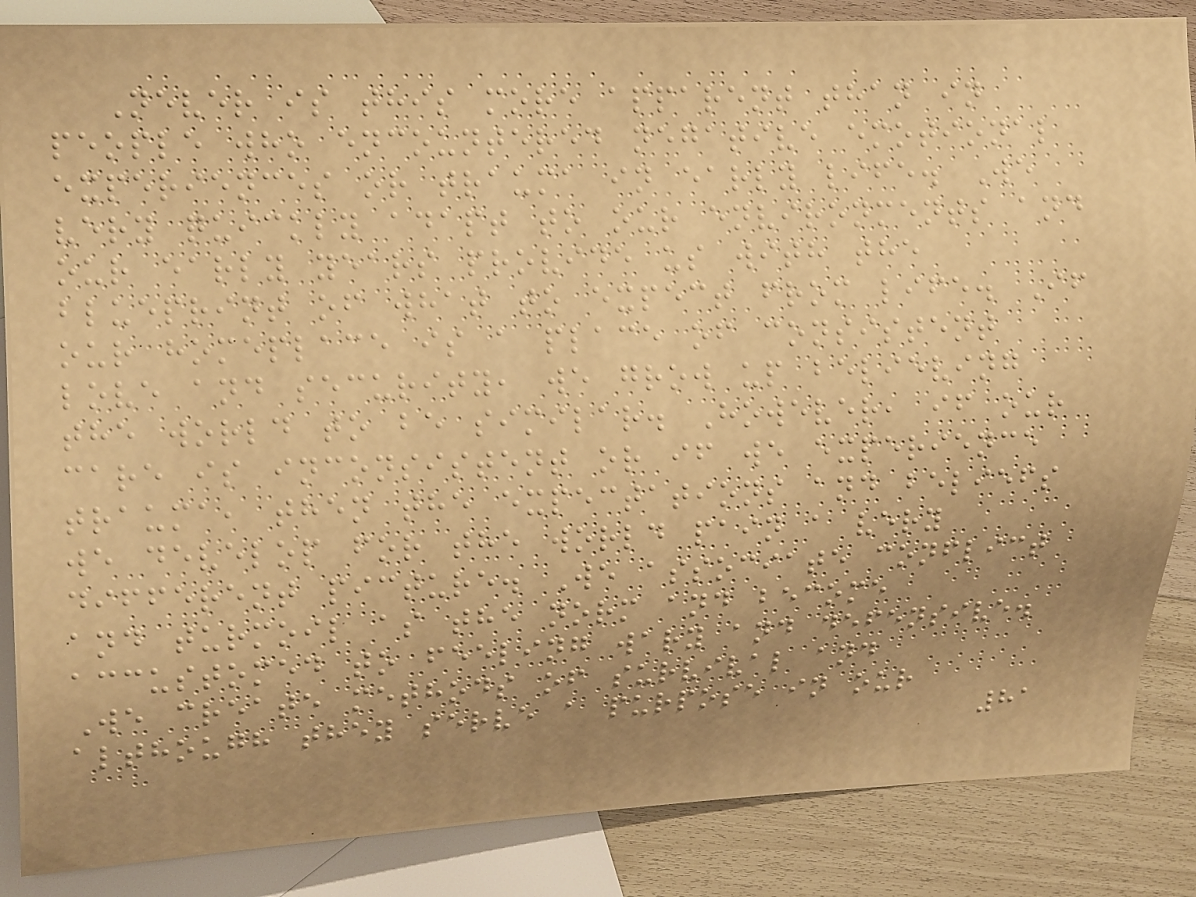Never is this more apparent than in
people who encountered negative emotional
experiences or trauma in early life. We
very quickly adapt to our environments and
our early years provide us with the
blueprint of what to expect from life. If
our homeplace is a place of consistent
love and security, we grow up believing
the world to be similar. However, if our
care is inconsistent or if we experience
trauma, then the expectations and beliefs
we develop for the world pain a very
different picture. We associate conflict
and turmoil as the norm and become
accustomed to feeling wary and defensive.
We create methods of survival and
although they serve a purpose in our
81
